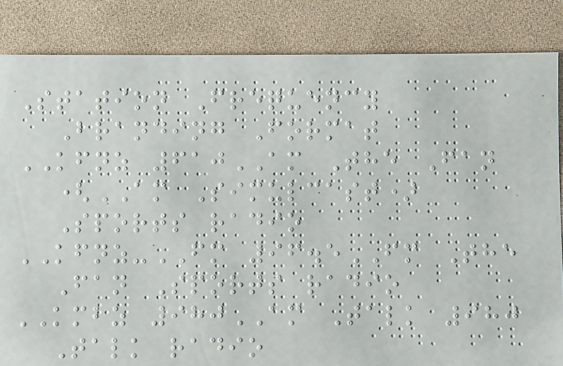Station Frequency
Branding Format
KFNZ 610AM The Fan
(AM Simulcast)
Sports radio
KFNZ-FM 96.5FM The
Fan Sports radio
KMBZ 980AM Talk 980
Talk radio
